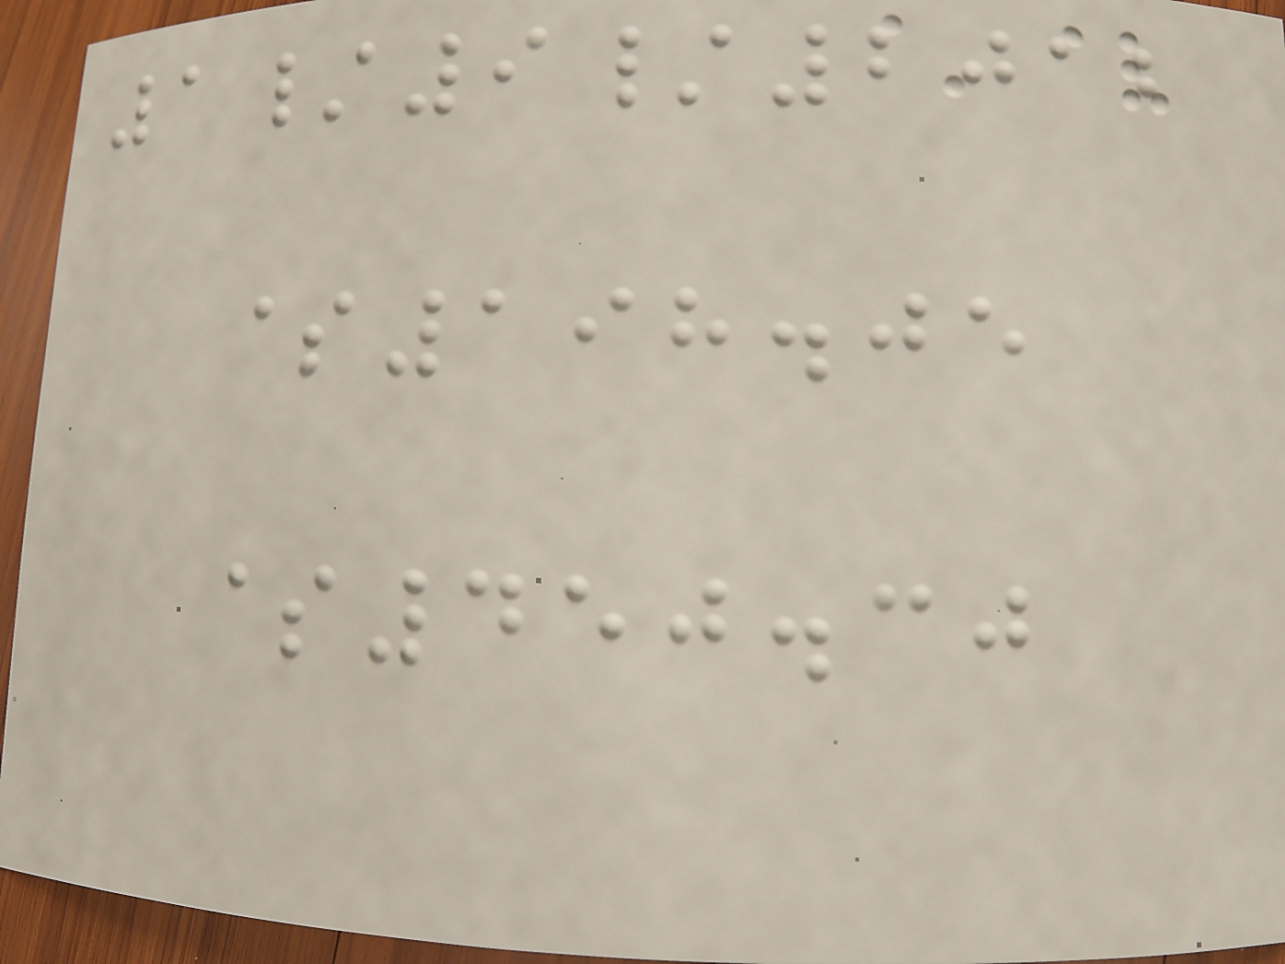1/9/2012
$198.05
$450.30
